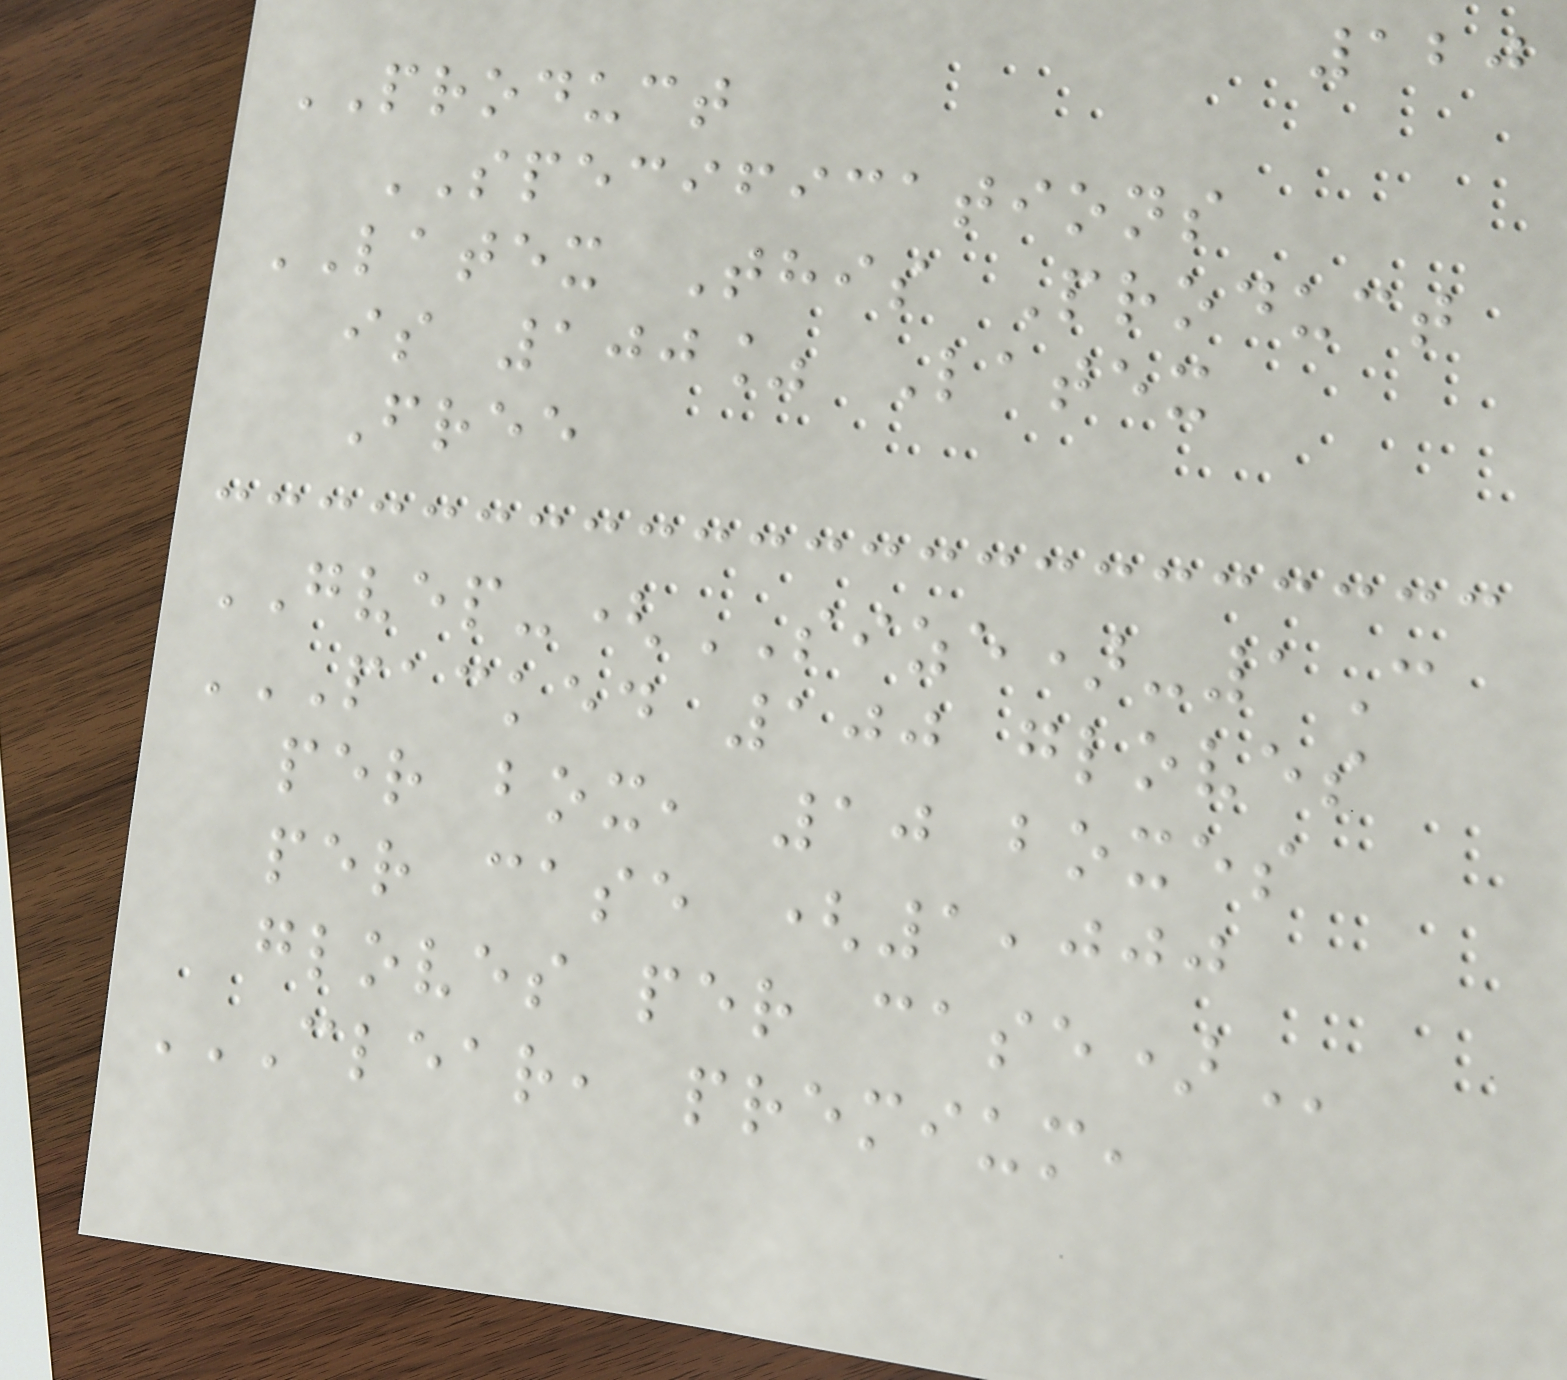120
PRODUCT
SPECIFICATIONS
LATEX This Product
is 100% Latex
Free
GVEP-(SIZE)-1C
PACKED 100 GLOVES
PER BOX, 10 BOXES
PER CASE (1,000
GLOVES PER CASE)
CLEAR, PREMIUM,
